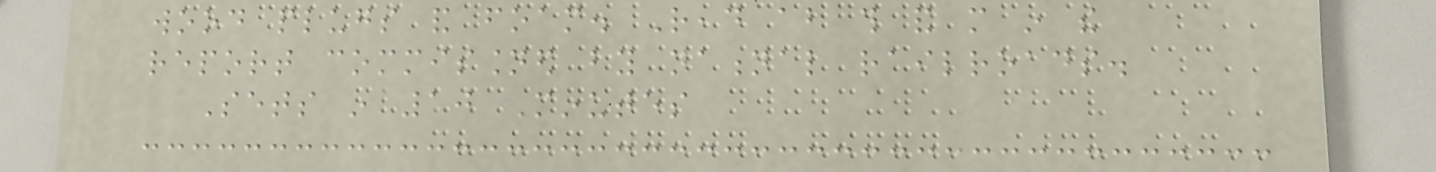wood plugs and foam. Read about this and more in the
report commissioned by national railroads.
Sets in 10 Minutes
